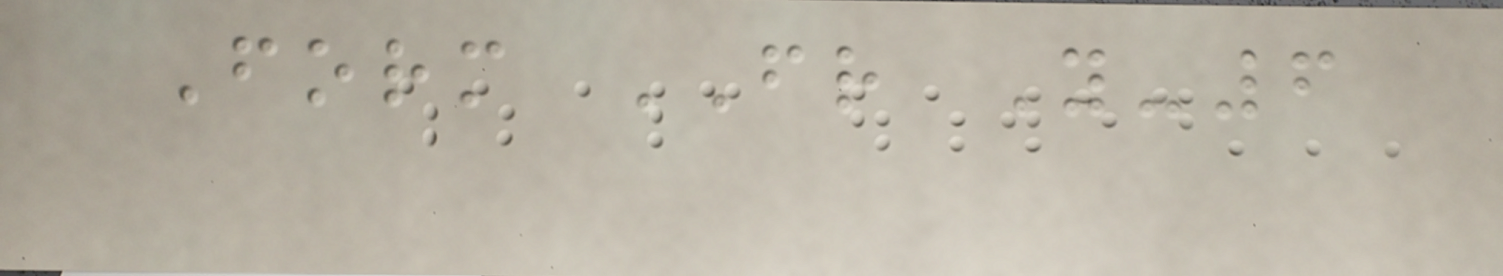Form FR Y-6
